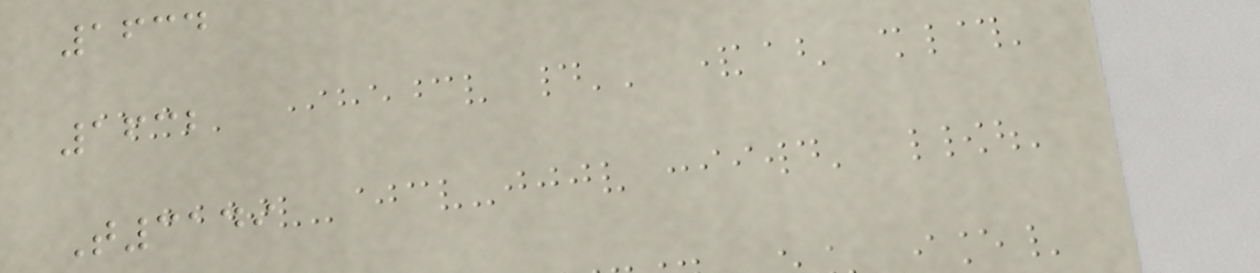1634
1632
T3149
